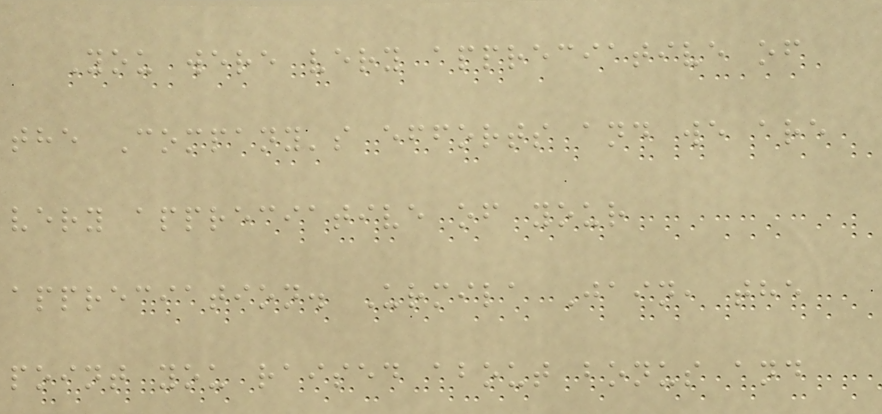You were very appreciative of
the Company's efforts and we are
very appreciative of your
appreciation. Urmila Jain, the
point you raised about bonus and
